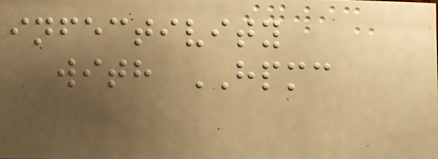infectivity
with HPMC
